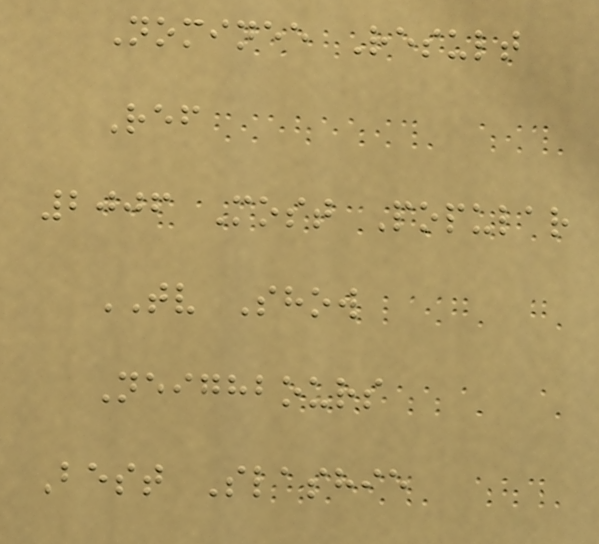Nominee Result
Ref
2006 Most Popular
TV Show
Neighbours
Best Slashie
